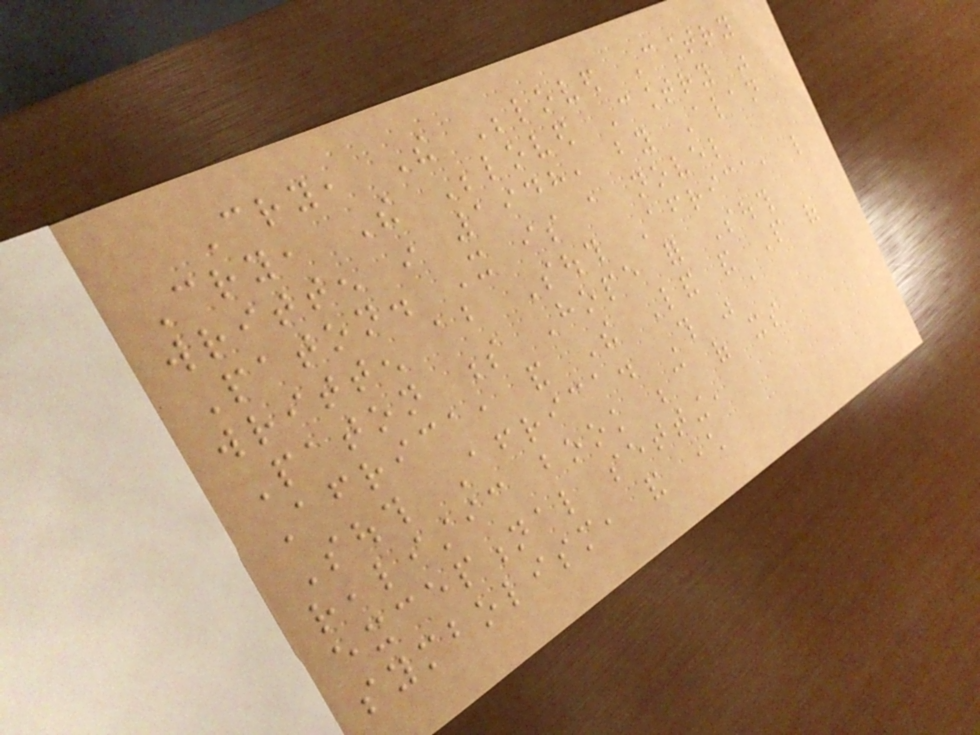Cry, The Beloved Country
Cry, The Beloved Country was
written in 1948, by Alan
Paton. It is a novel
written about South Africa, like
Paton s Hope for South
Africa, and The Land and People of
South Africa. This was a
realistic book because of its
exceptional setting,
symbolism, and character
